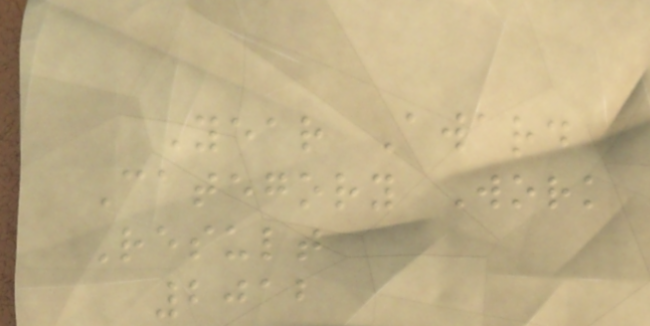Year Award
Category Work
Result
2012
